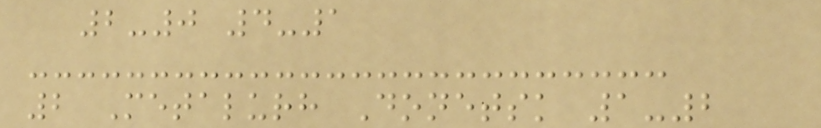2-0 4-1
2 Metalurh Donetsk 1-2
